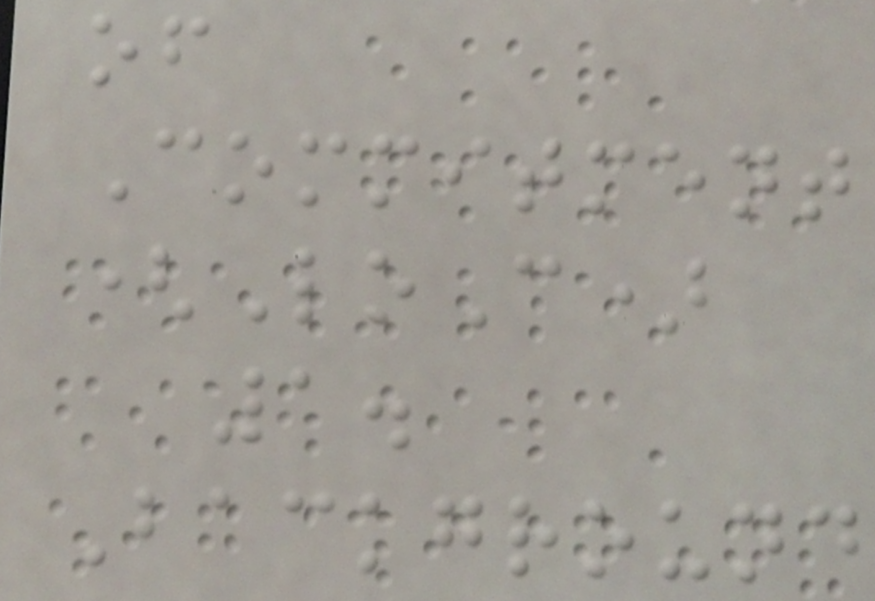of
Commitment
(LoC)
1.
Background
